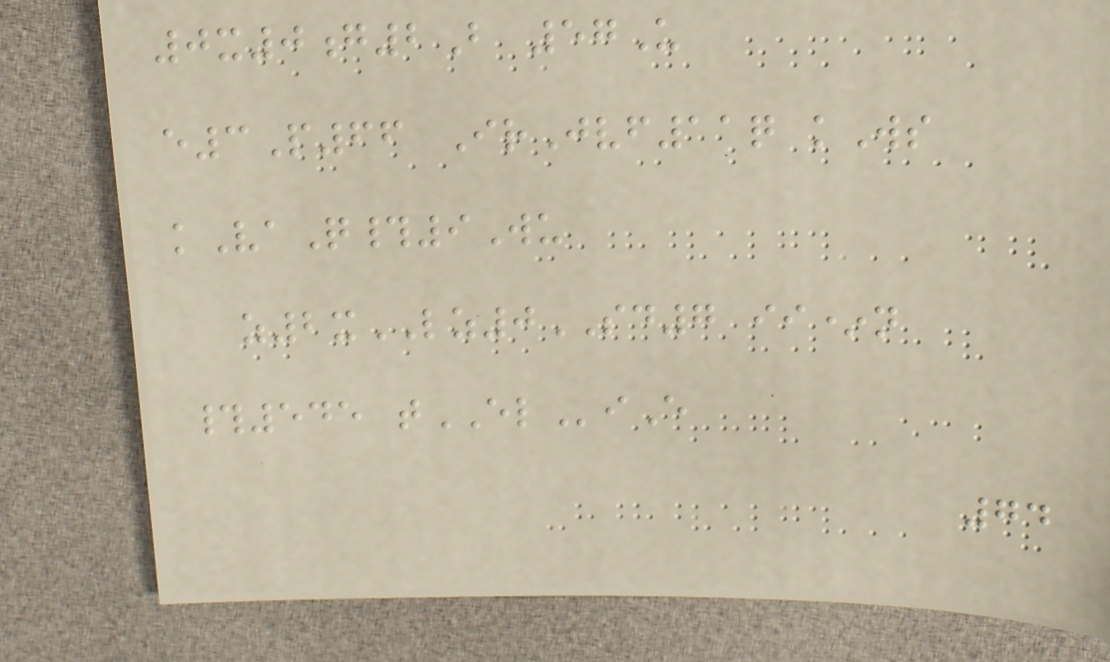0x0g2B 57U
e3P66 IrJvf11q kWs
kVaQ#9Wu
z2xLZ0SD7 ii*n
#545 tELiE
74
